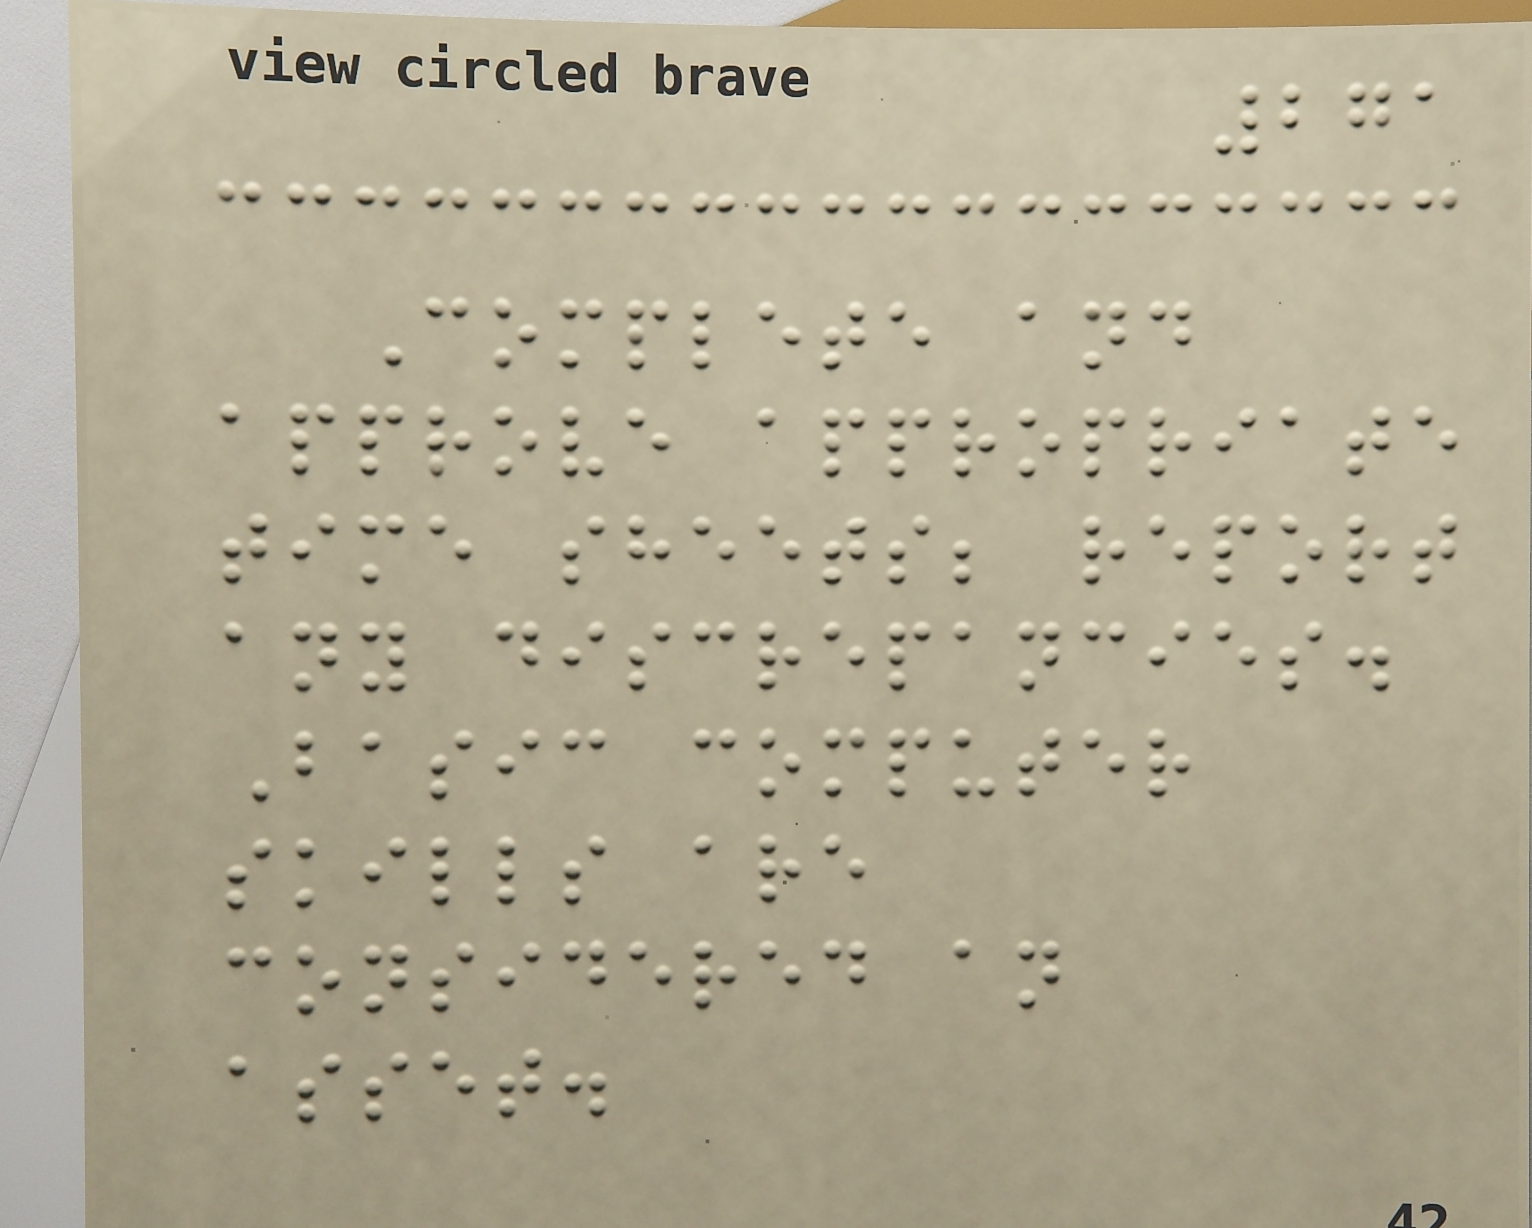271
Complete and
approve appropriate
time sheets; report
any discrepancies.
Basic computer
skills are
considered an
asset.
